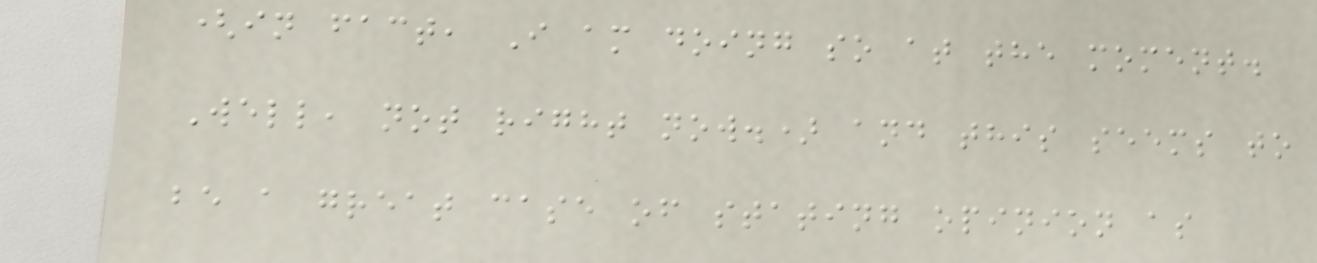(in fact, I am doing so at the moment.
Well, not right now.) and this seems to
be a great case of stating opinion as
